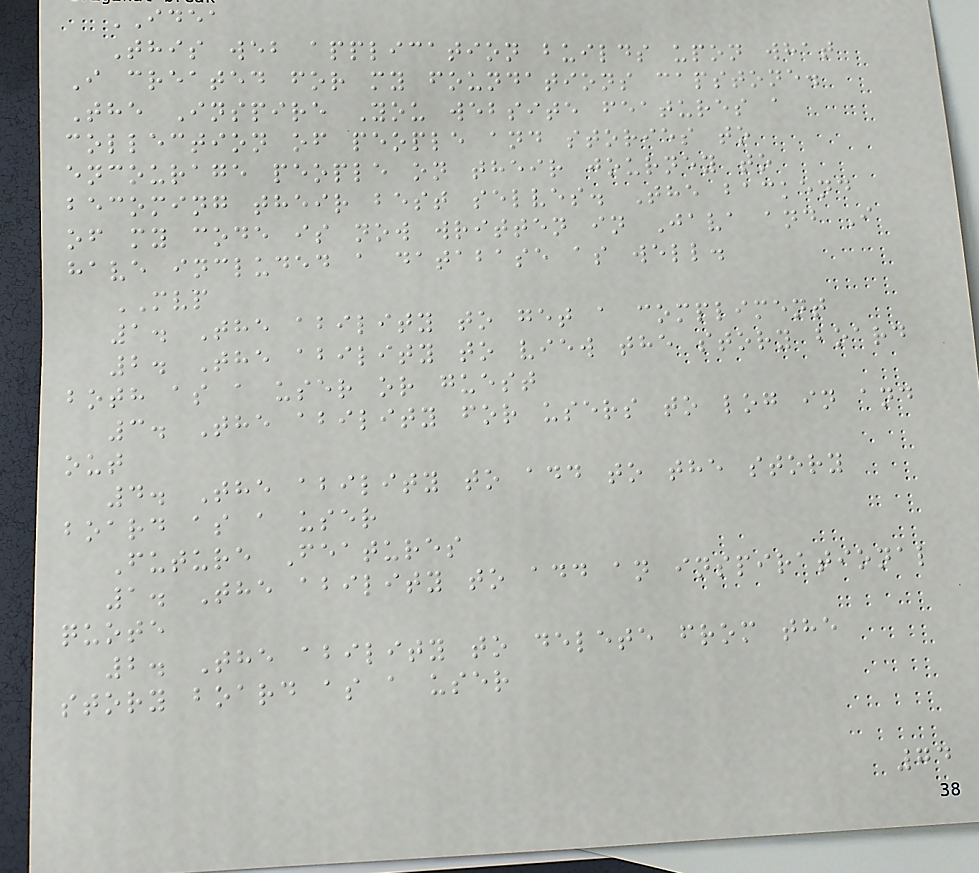IDEA
This web application builds upon what
I created for my foundations capstone.
The Inspire You website features a
collection of people and stories to
encourage people on their journey to
becoming their best selves. The backend
of my code is now written in Java and I
have included a database as well.
MVP
1. The ability to get a compliment
2. The ability to view the story board
both as a user or guest
3. The ability for users to log in and
out
4. The ability to add to the story
board as a user
Future Features
1. The ability to add an inspirational
quote
2. The ability to delete from the
story board as a user
74
